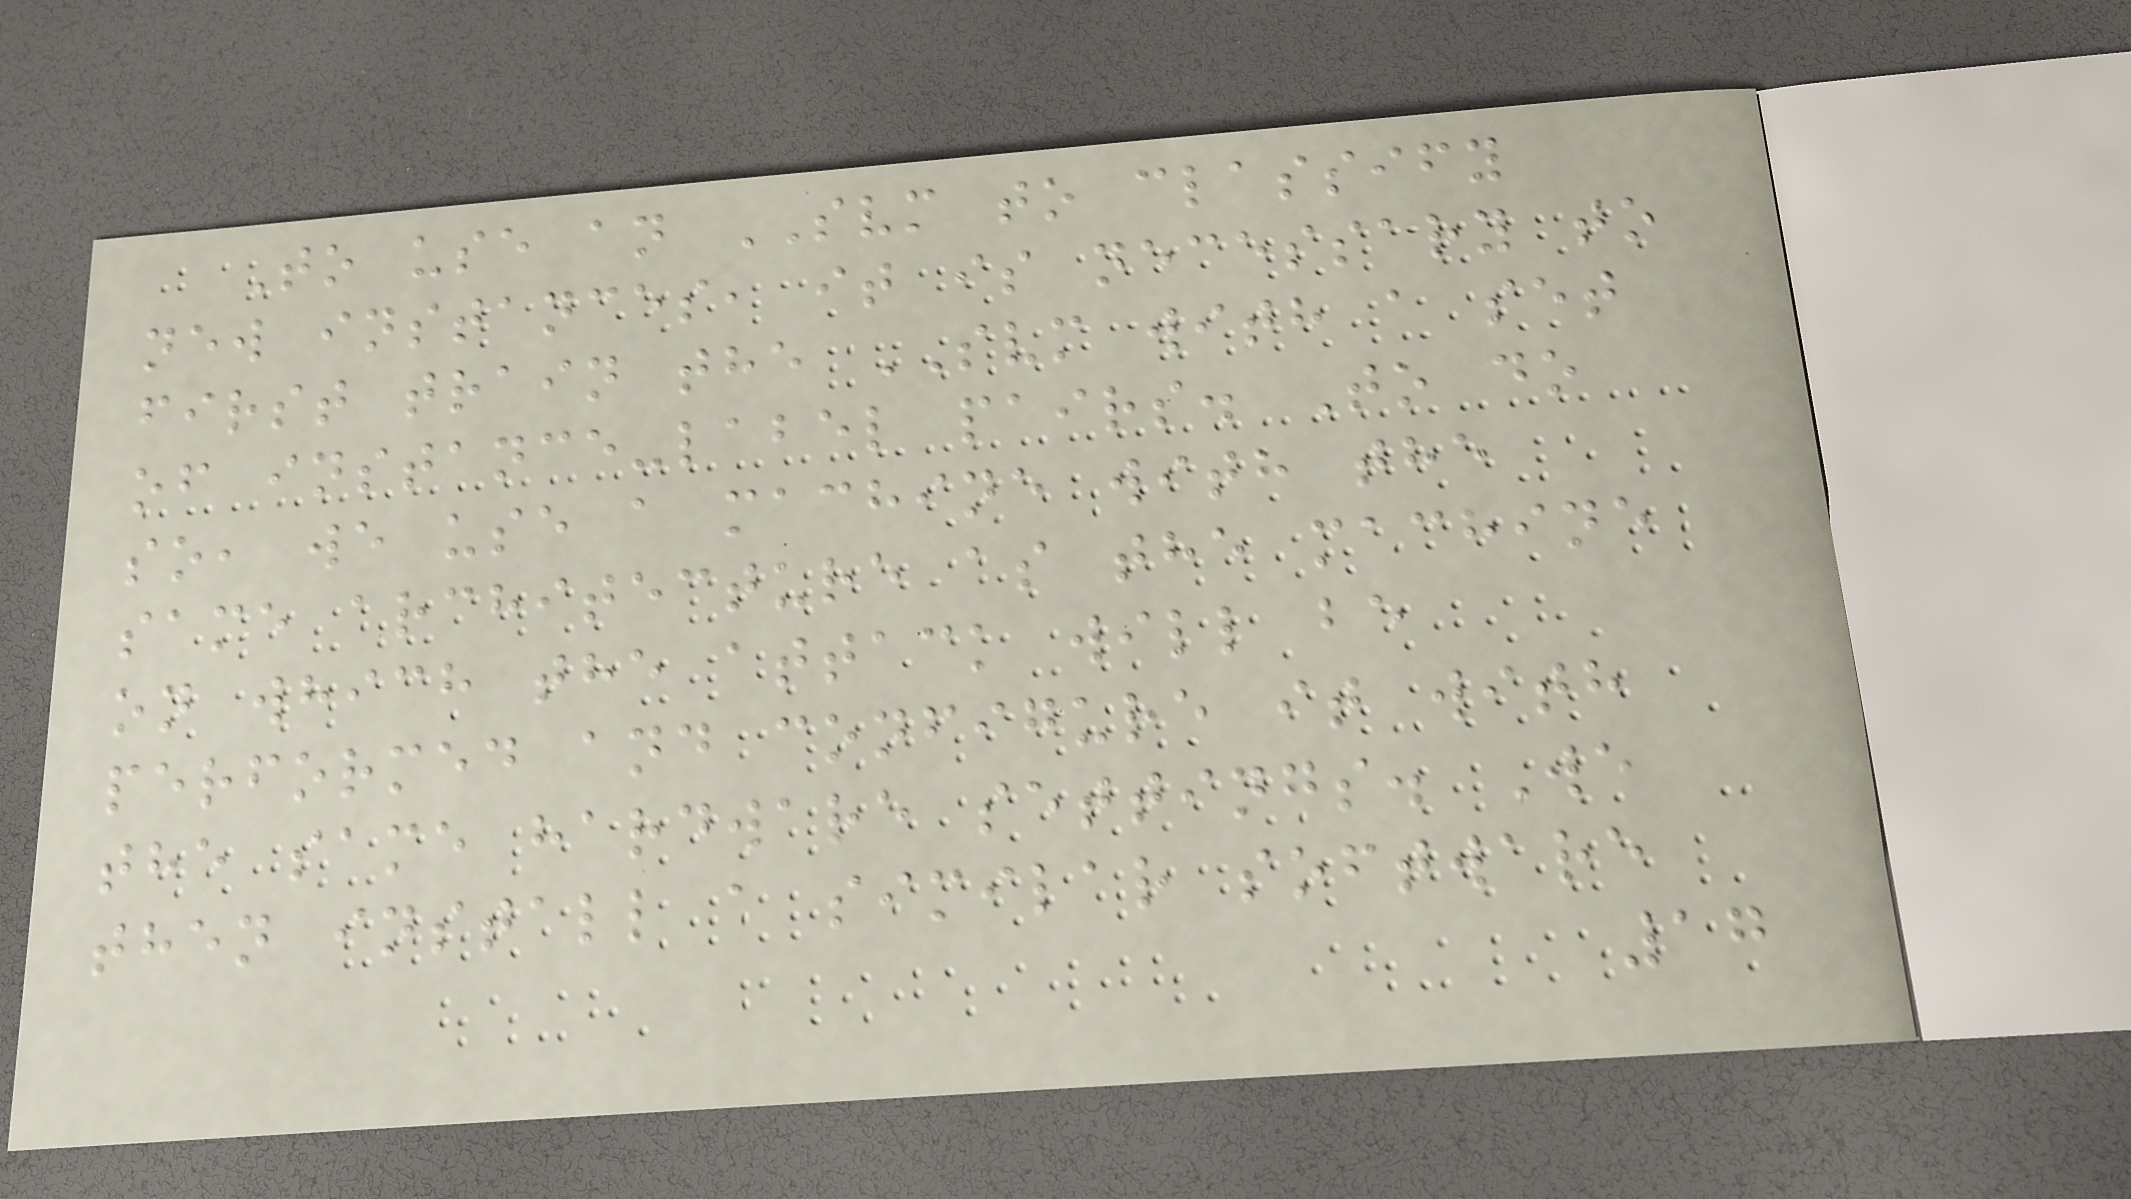To use an SVM to classify
new instances, it is necessary to
first train the SVM with a set
of instance-label pairs. To do
so, we use a machine with the
same architecture as the machine
on which the attack will be
performed and configure it with
the same hardware settings. We
then install a similar software
17
